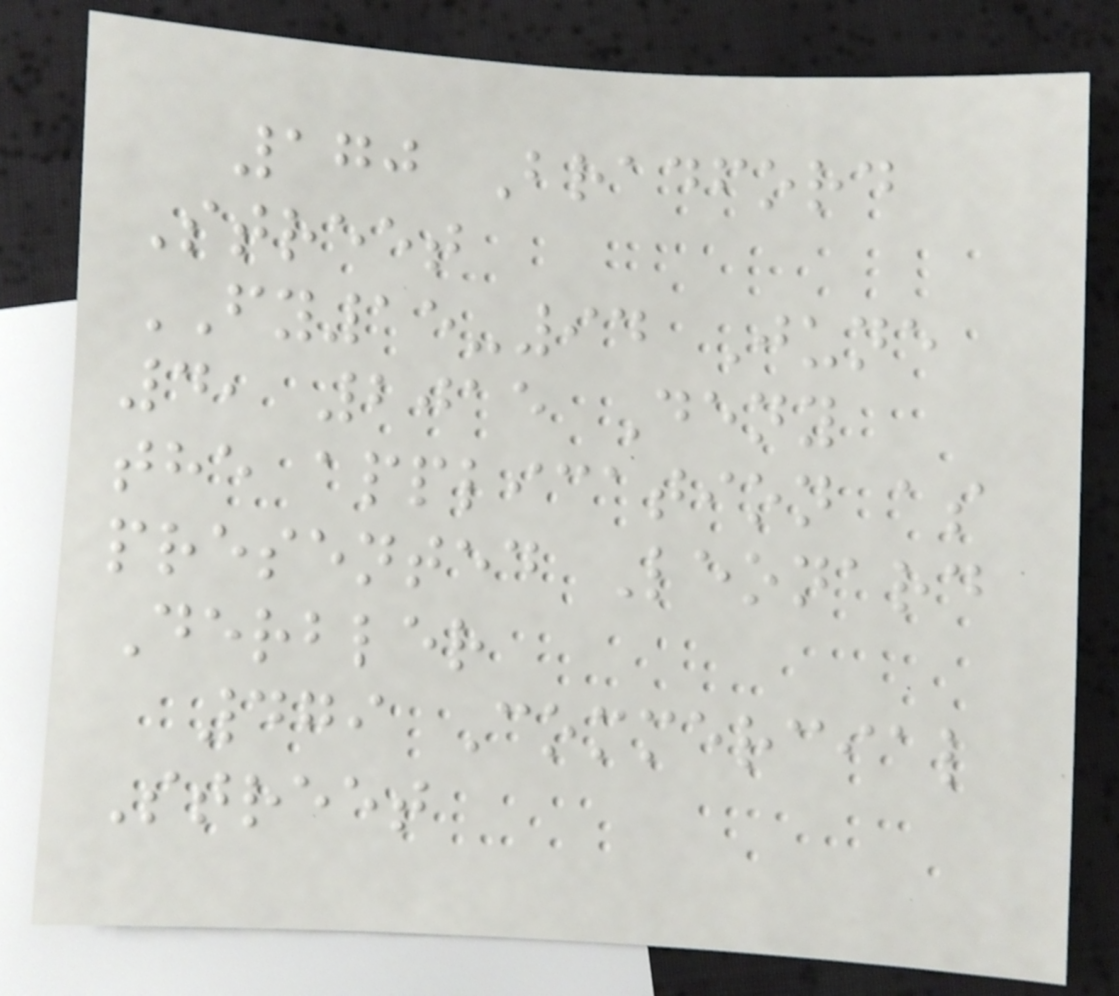170 Bradford
Street
FY15-94 June
4, 2015 Deny
the application as
presented Leonard
Derbler
479 Commercial
Street
